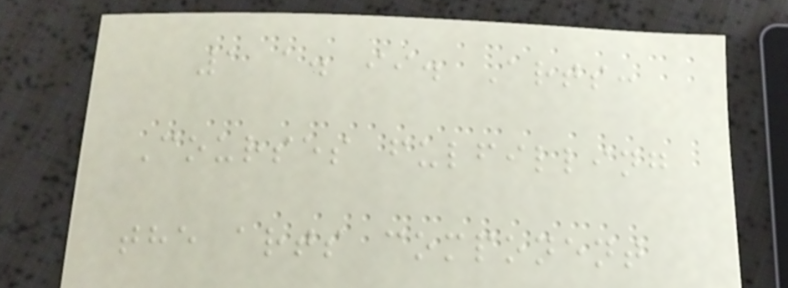1 a. ii. Arts:
Courses fulfilling
the arts component
